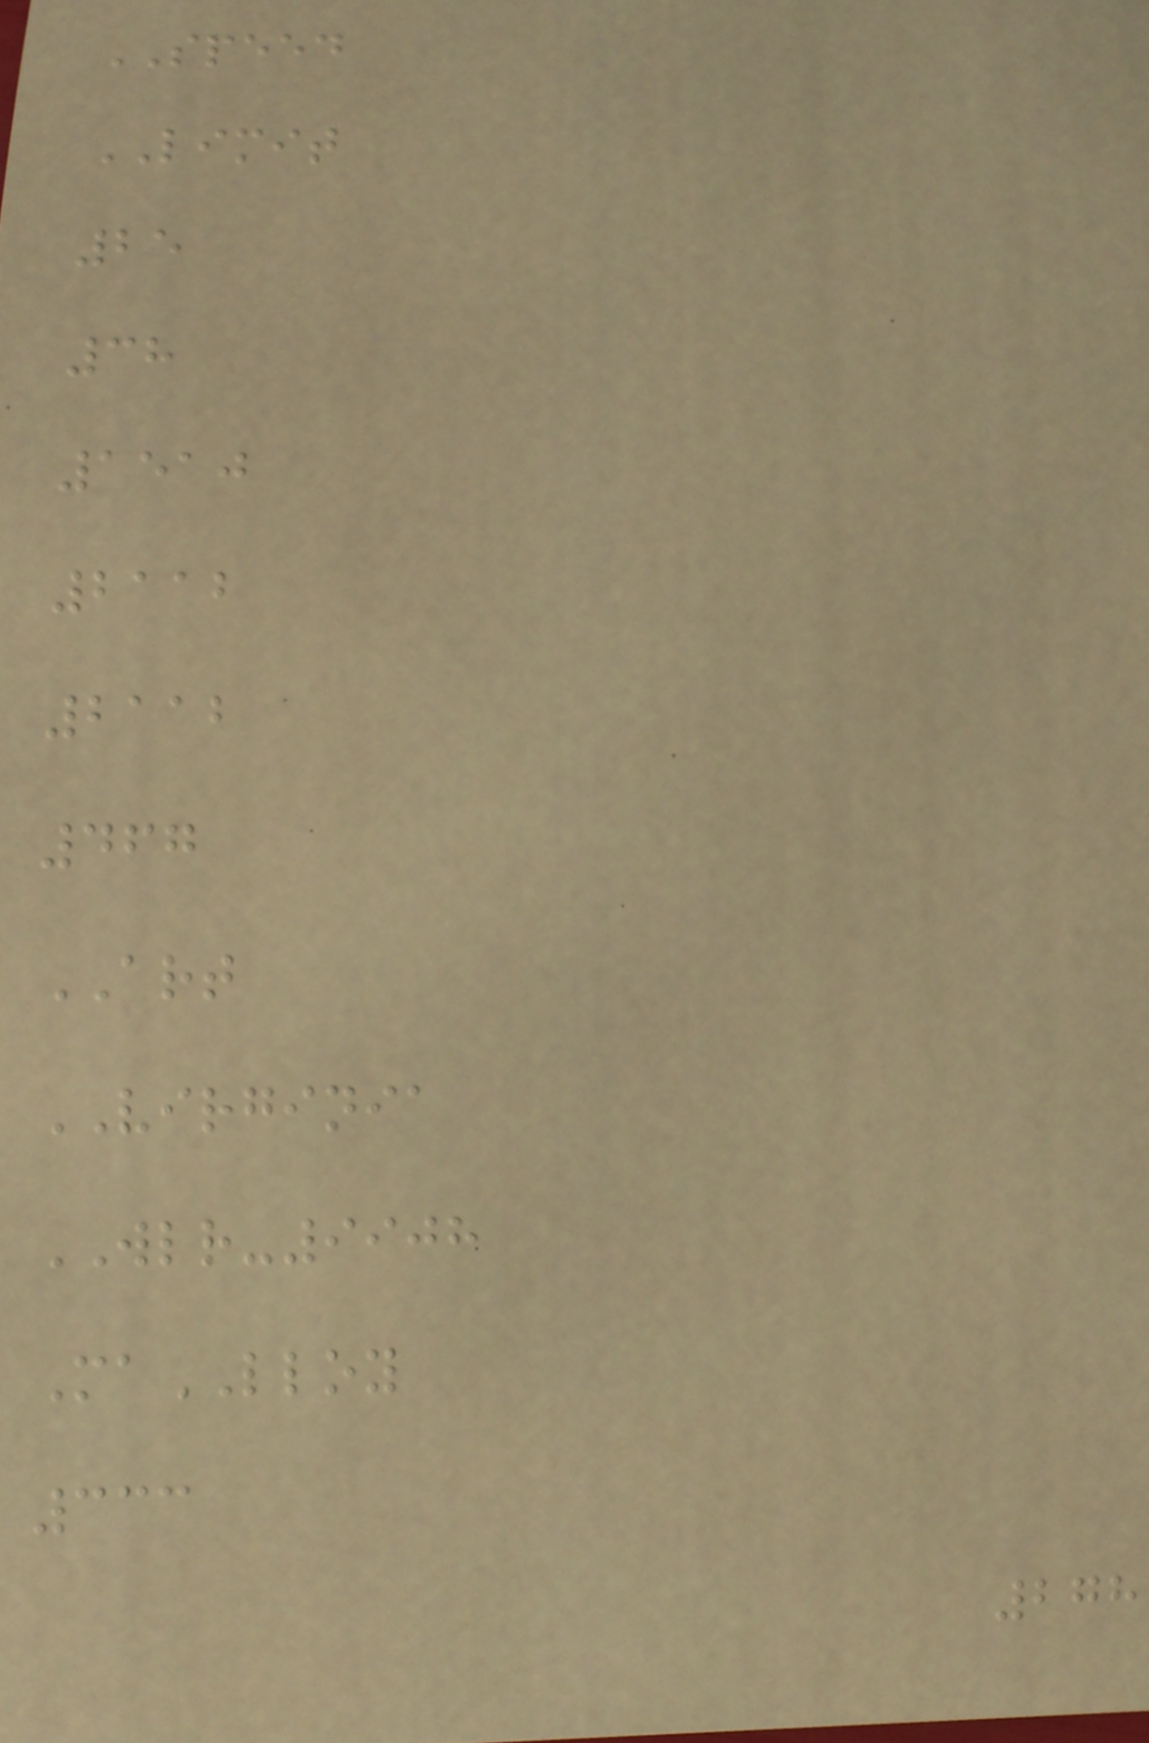SPEED
LIMIT
25
38
1510
2112
2112
467
ART
VIRGINIA
WLR-9908
MaLLOY
333
278
